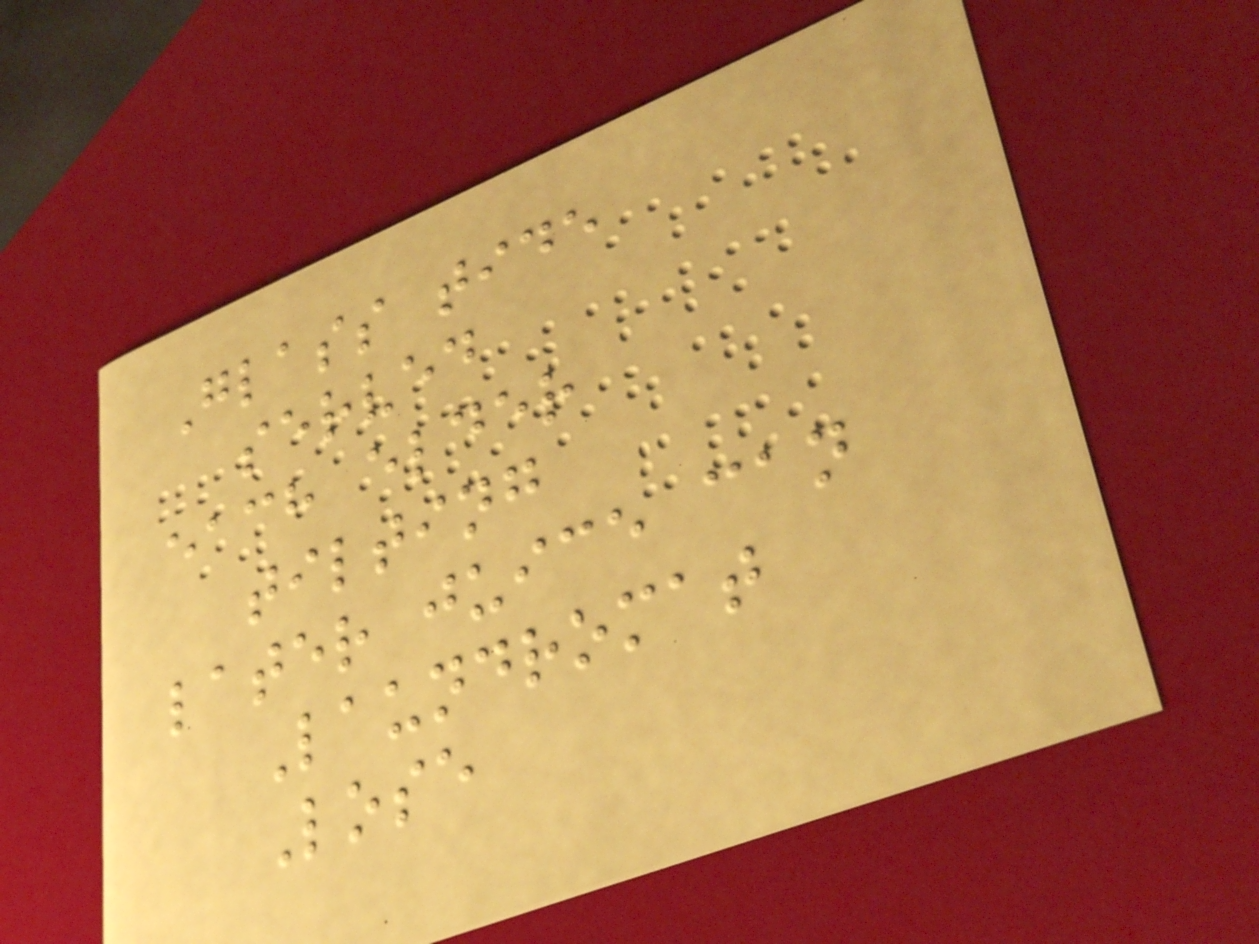Glass tide
served
each elder
tilting
later juice can
Laundromat
Lose
